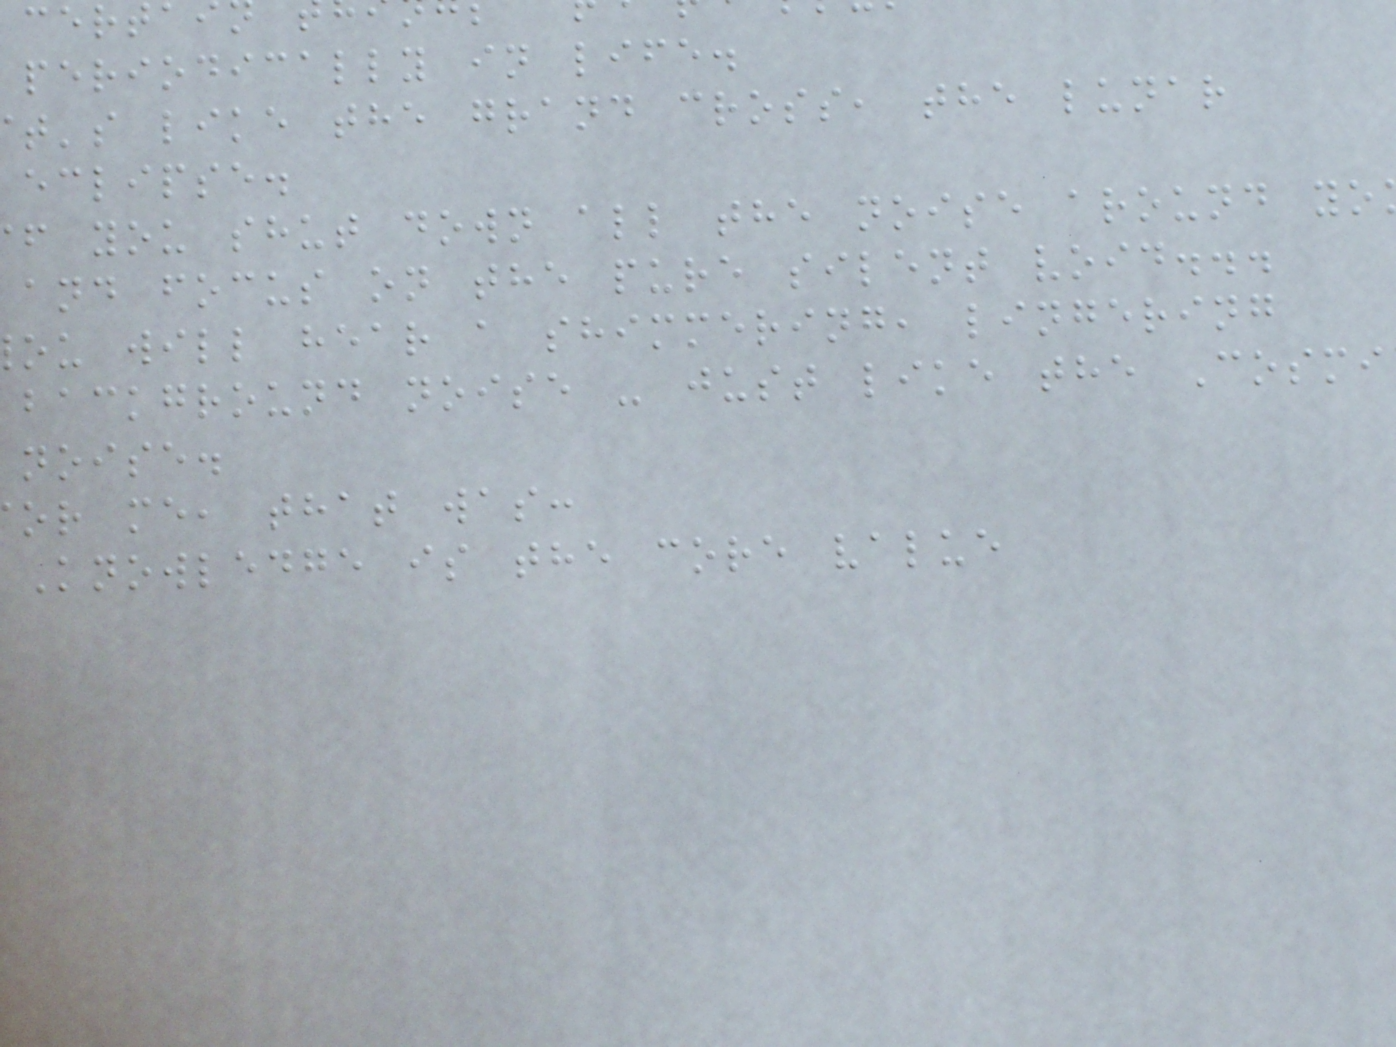periodically in life.
t's like the grand cross, the lunar
eclipse.
f you shut down all the noise around yo
and focus on the pure silent void...
ou will hear a shimmering, lingering
background noise - just like the Cosmi
noise.
or me, that was:
Knowledge is the core value
